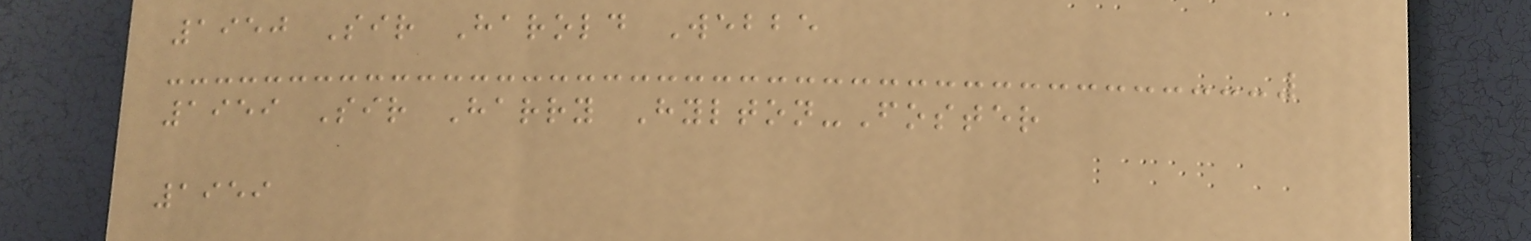1950 Sir Harold Webbe
1959 Sir Harry Hylton-Foster
1959
